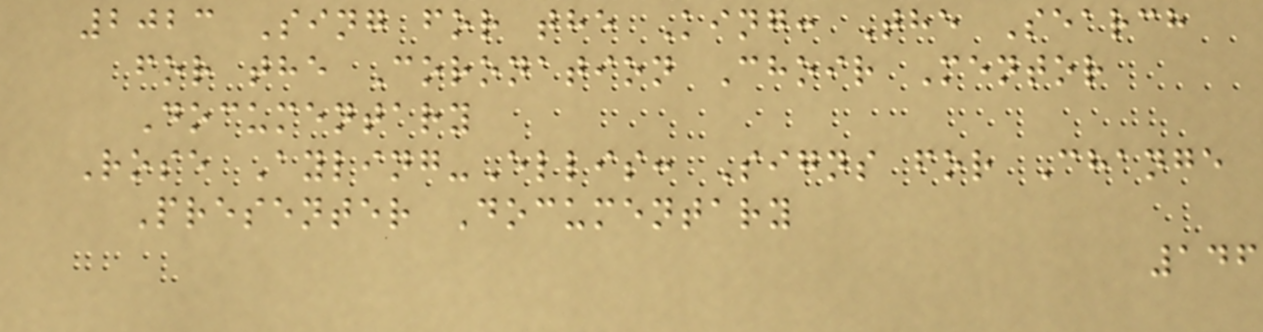2023 Sing for the King: The Search
for the Coronation Choir Mentor
Documentary
Rose Ayling-Ellis: Signs for Change
Presenter Documentary
146
